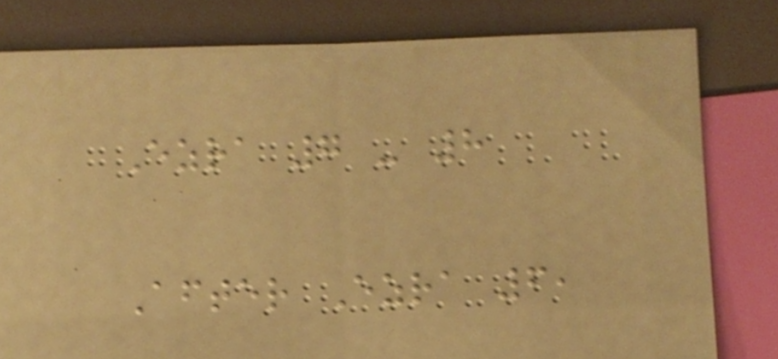Ezra 7 - 8
After Ezra 6,
